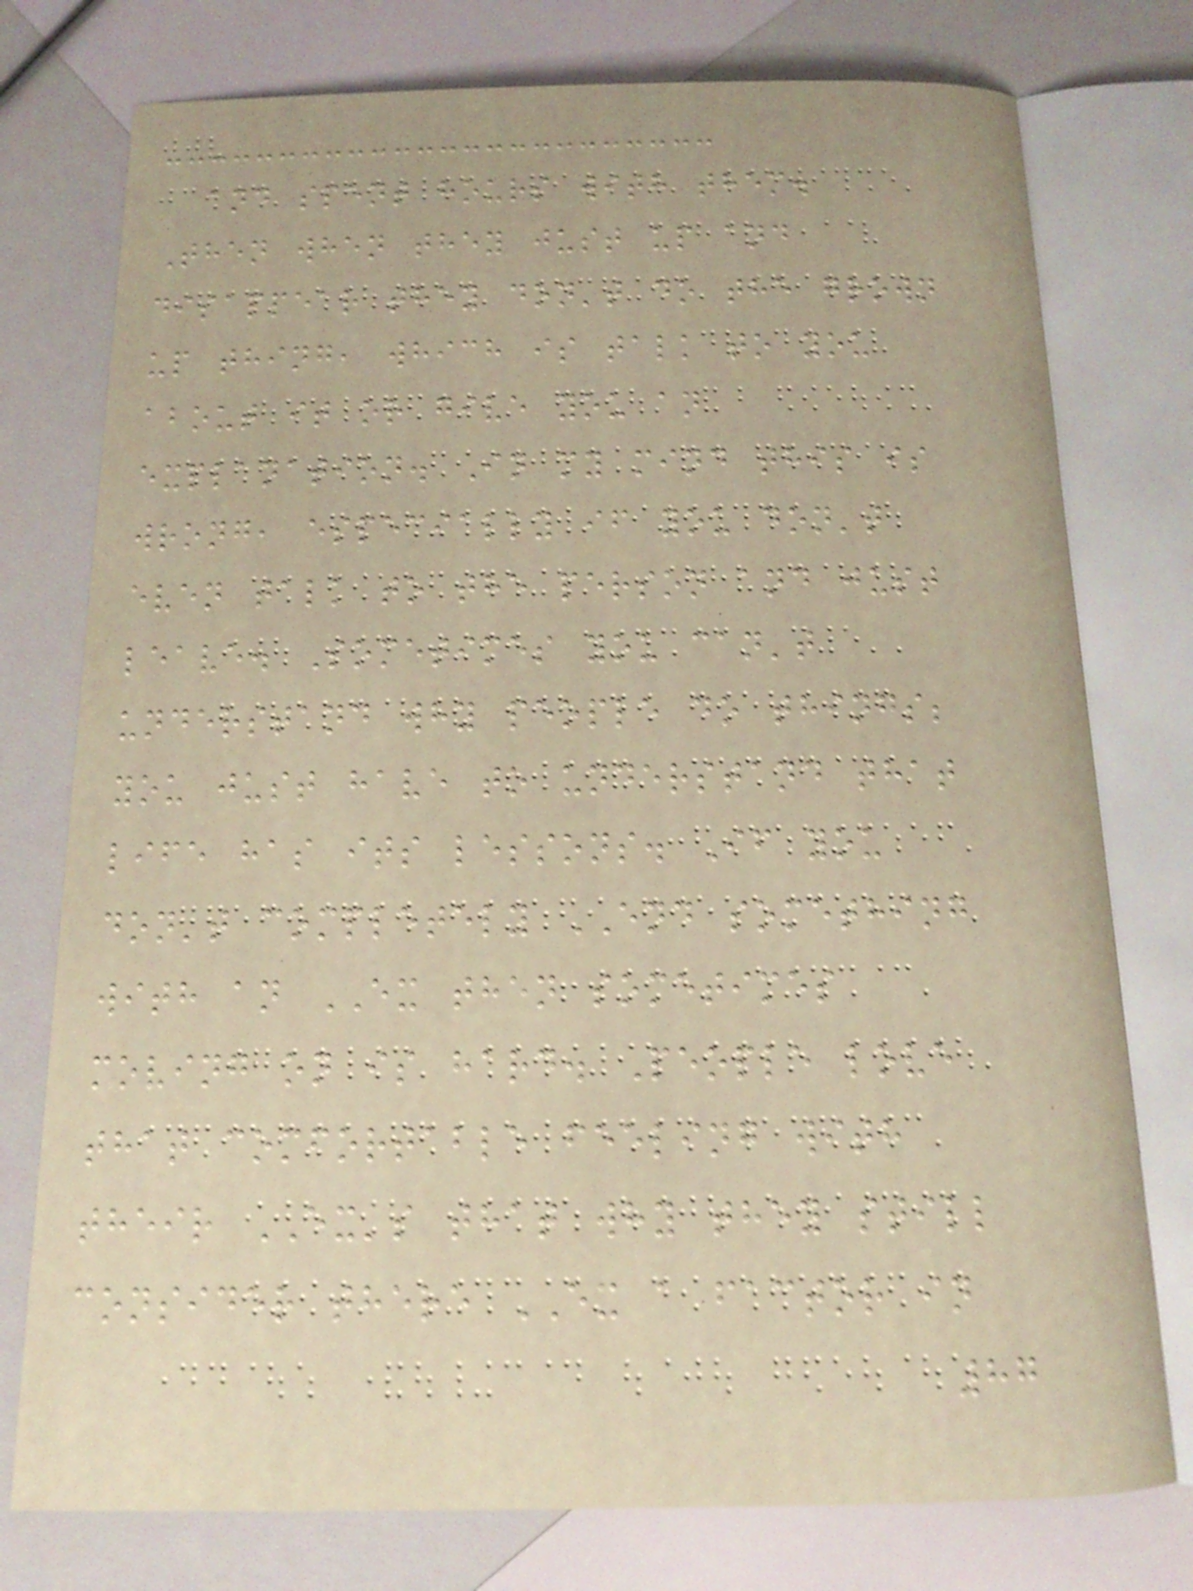and spent hours with them.
Then when they just up and
disappear they don't do the grown
up thing, which is talk to you
about it or give you an
explanation. In my mind this is
wrong, especially if you don't
even talk to the person and just
leave. Sometimes you can't
understand why people do things;
you just have to understand that
life has its lessons. If you
don't completely END something
with an EX then sometimes
moving on is hard. People love
that comfortable feeling with
their EX's that why they still
consider there EX a factor in
87
